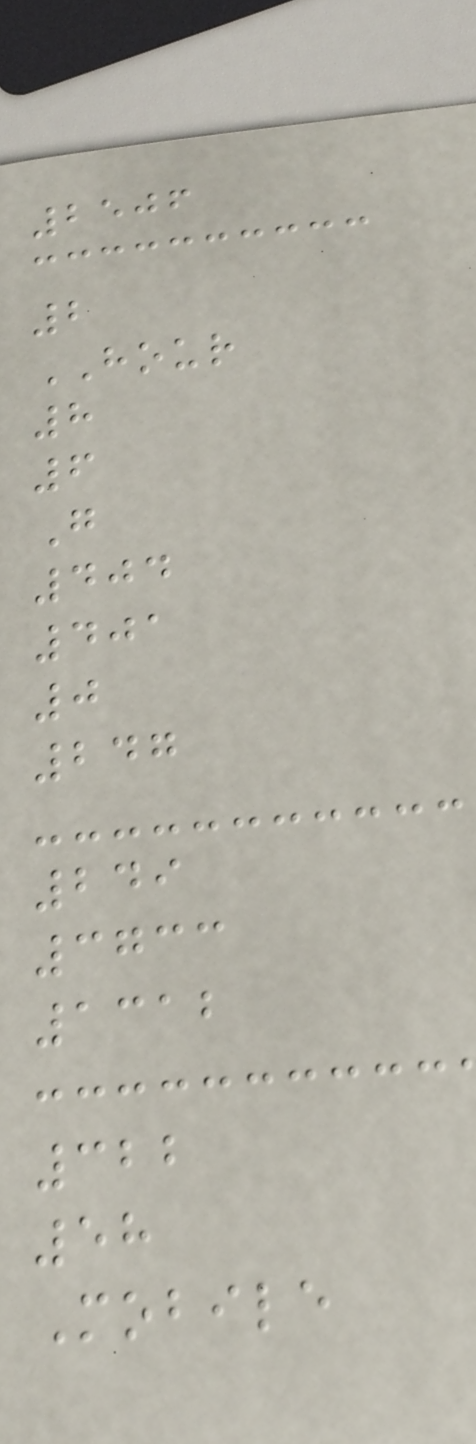2506
2
HOUR
8
6
G
404
401
0
247
249
3733
1312
322
58
Mobile
